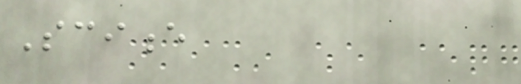Science
